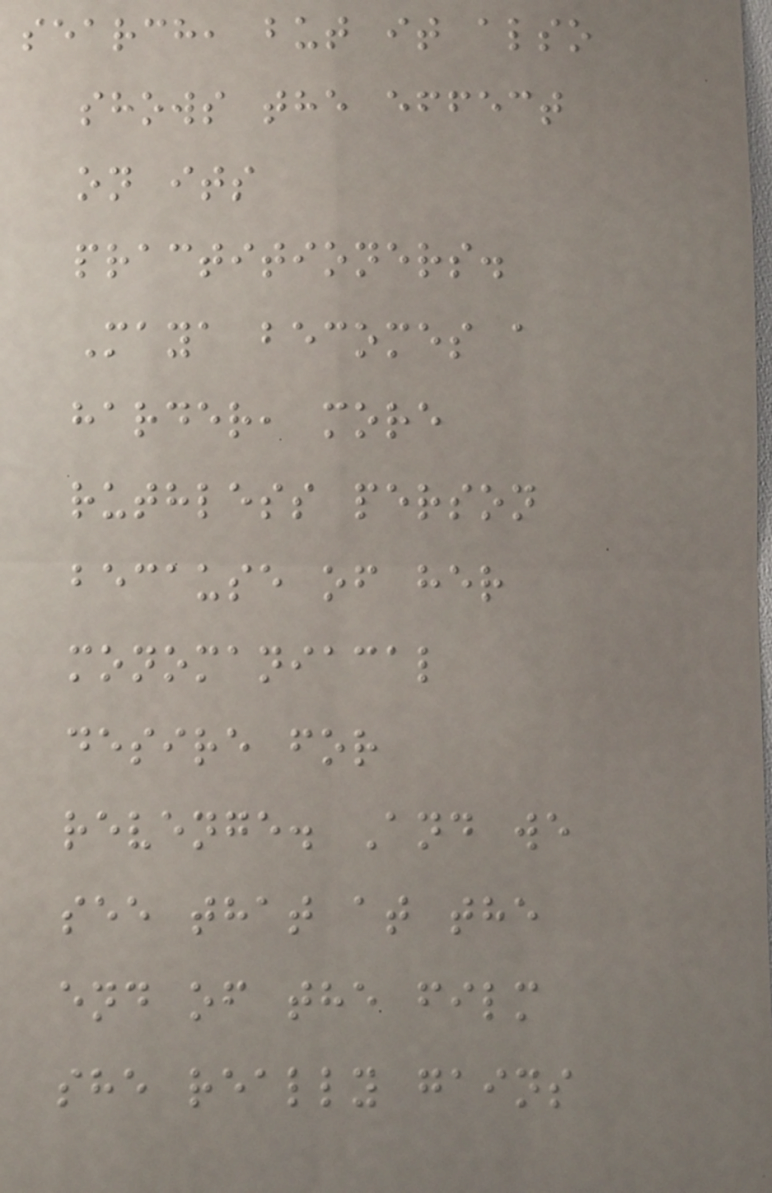search, but it also
shows the effect
on its
practitioners.
Maya becomes a
harder, more
ruthless person
because of her
monomaniacal
desire for
revenge. And we
see that at the
end of the film
she really gains
